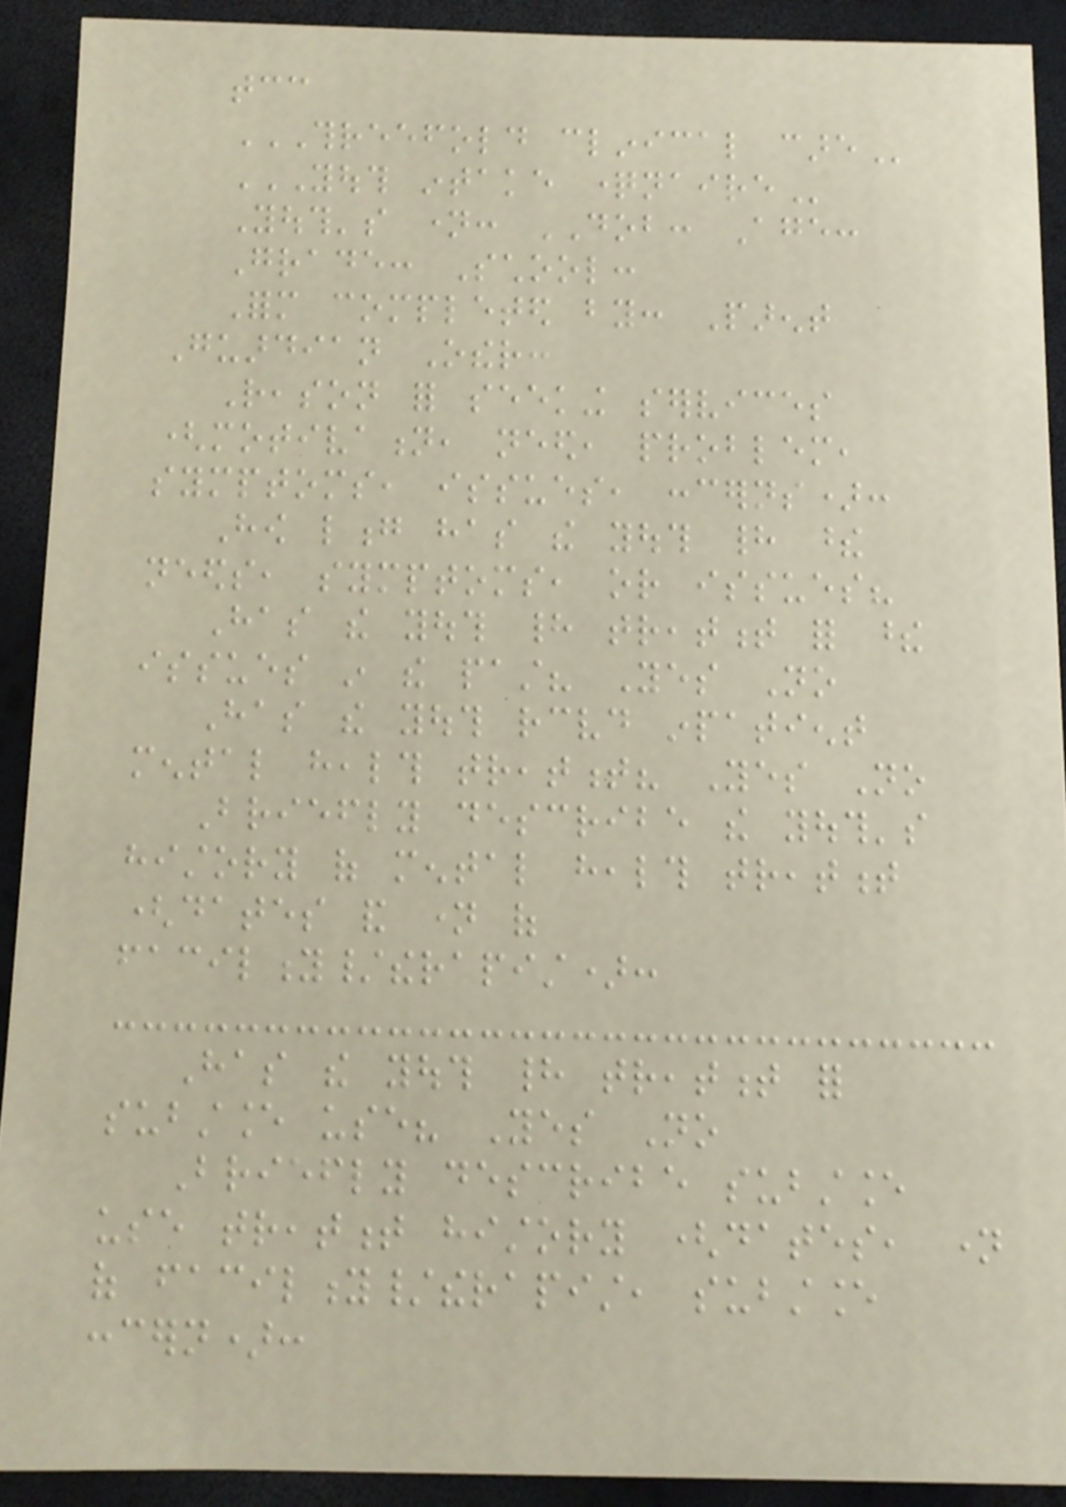tcc
THREEFOLD CLINICAL CARE
YOUTH INTAKE QUESTIONNAIRE
Youth's name: DOB: Age:
Grade: School:
Form completed by: Parent
Guardian Other:
Reason for seeking services
(motivation, need, problem,
symptoms, issues, concerns):
How long has the youth had these
needs, symptoms, or issues?
Has the youth had treatment for these
issues in the past? Yes No
Has the youth received inpatient
mental health treatment? Yes No
Briefly describe the youth's
history of mental health treatment
(dates and name of
facility/therapist):
Has the youth had treatment for
substance use? Yes No
Briefly describe substance
use treatment history (dates, name
of facility/therapist, substance
concern):
